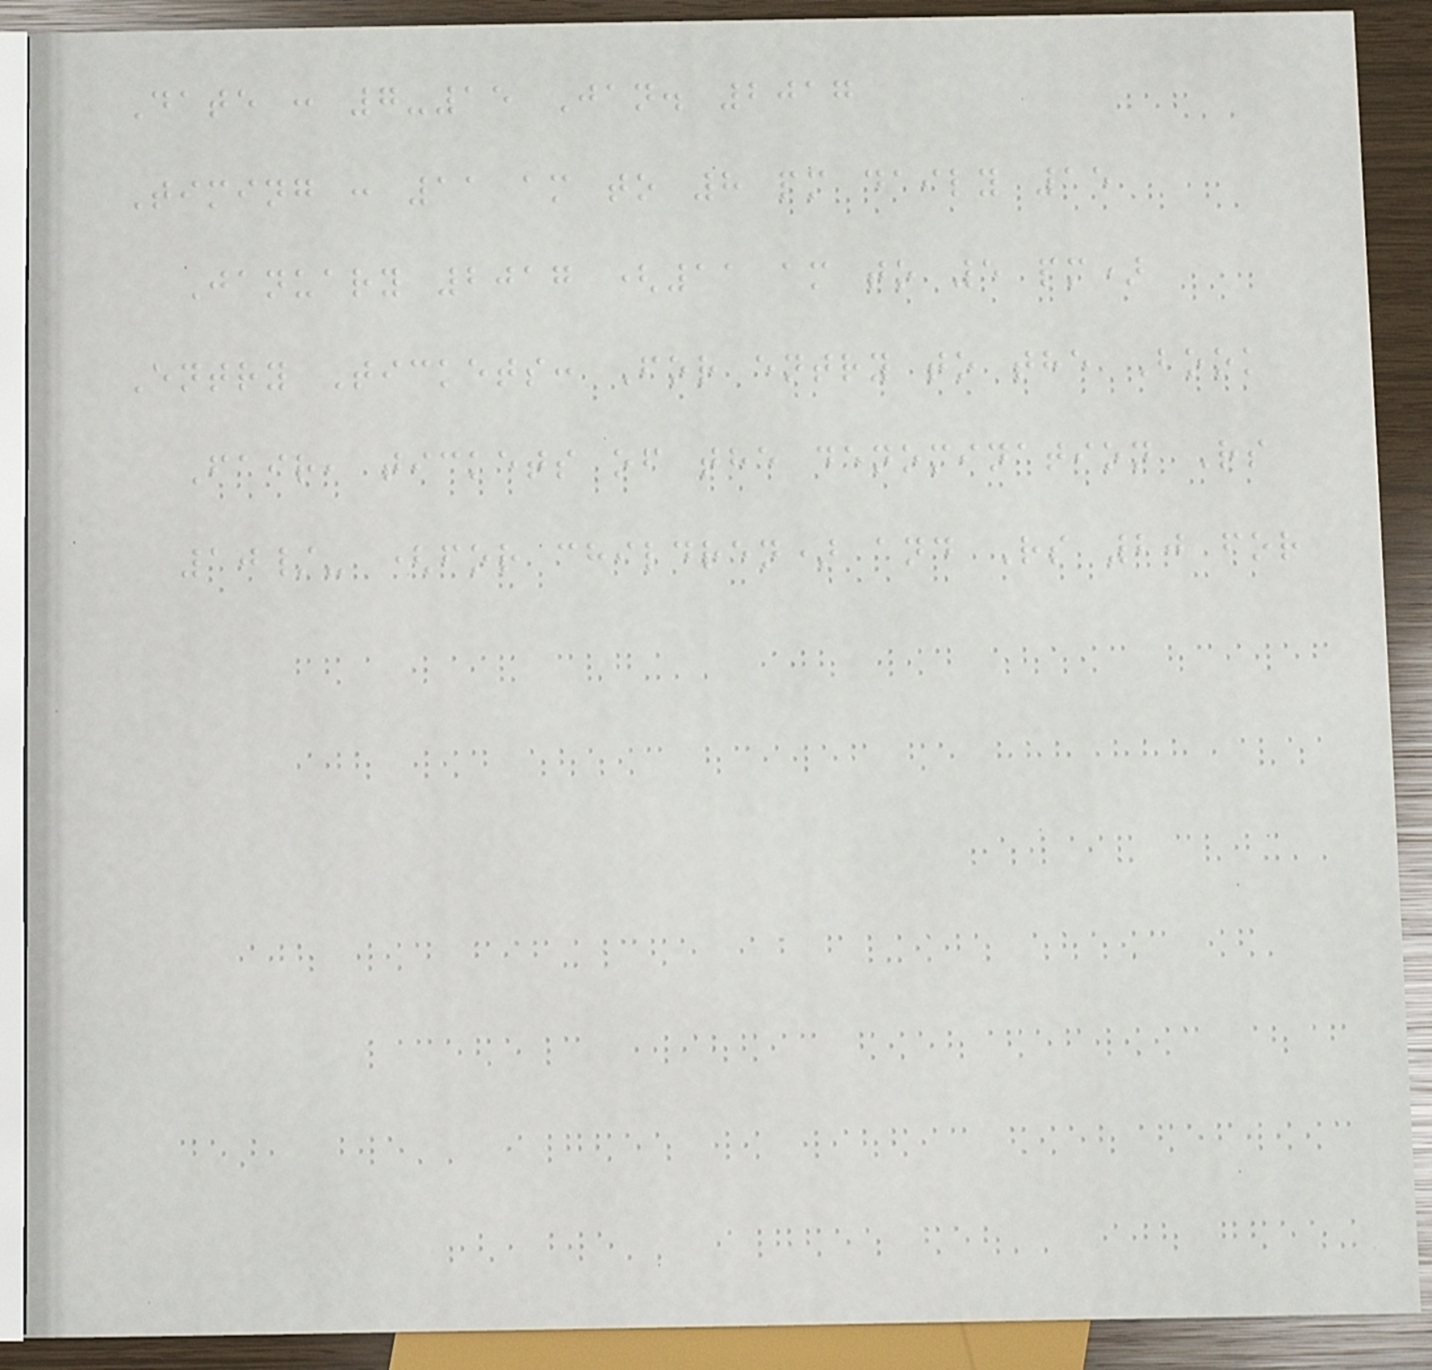Date : 7-15 Jan. 2017
Timing : 11 am to 8 pm daily 15
January 2017 (11 am to 5 pm)
Entry Tickets: For entry to the Book
Fair, tickets of the denomination Rs
10/- (for children) and Rs 20 for
